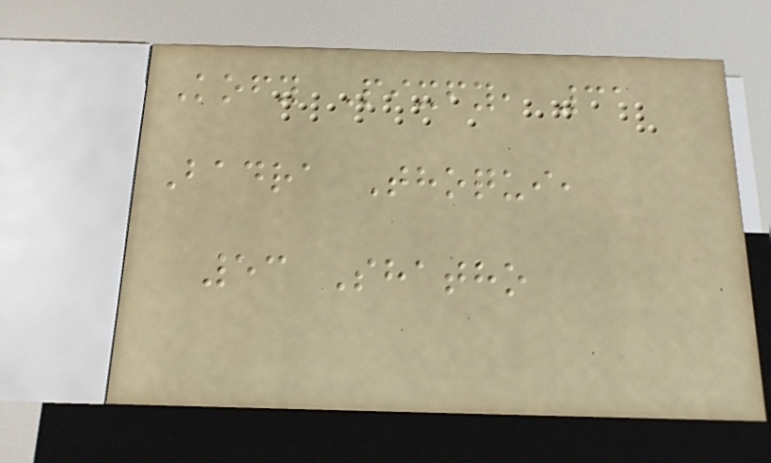Kofy Pixfy, 31
Badra Thoqui,
53 Shatho
